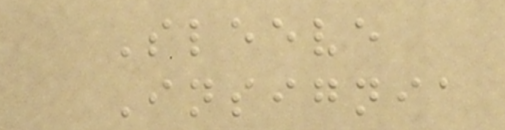Sleeve
Insignia
